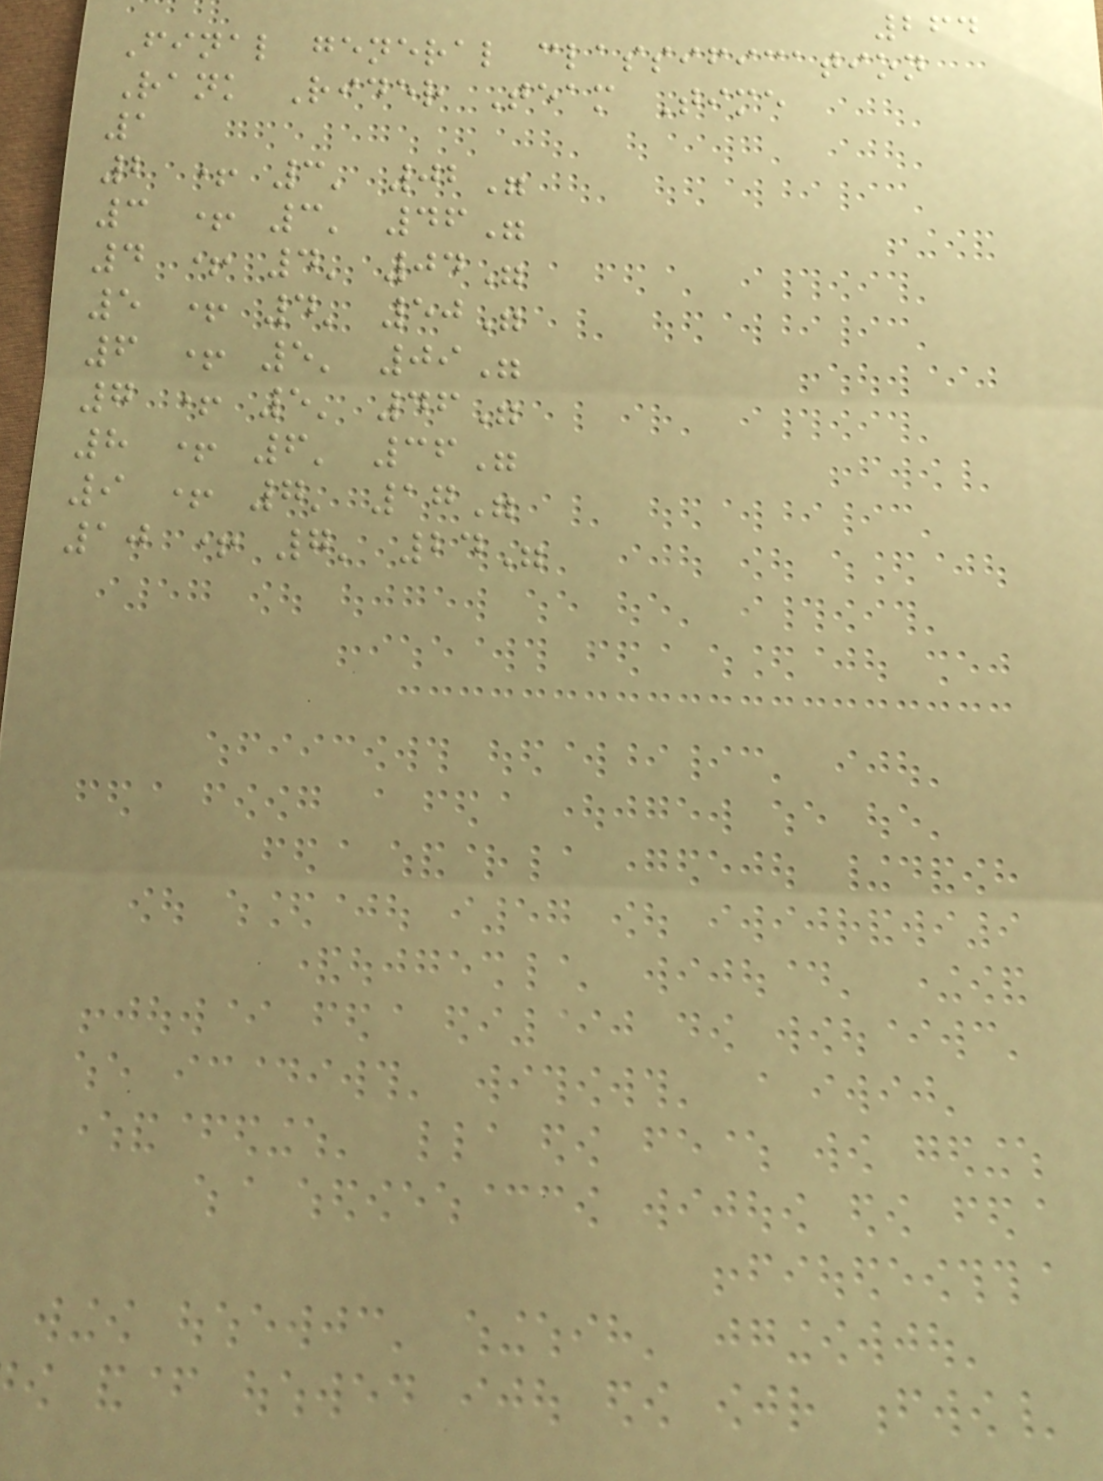264
Final general classification
Rank Rider Team Time
1
2 + 3' 02"
3 + 3' 46"
4 + 4' 04"
5 + 4' 50"
6 + 5' 09"
7 + 5' 46"
8 + 6' 36"
9 + 7' 17"
10 + 7' 24"
